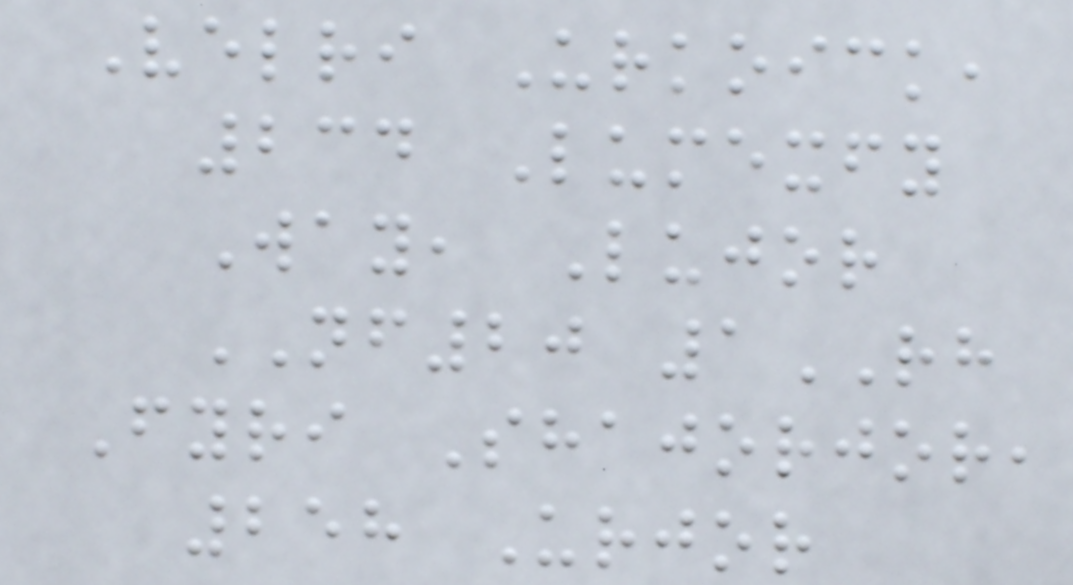Velri Urkoick,
234 Lumexfy
Way, Lujor
NF20 1RH
Fyri Shajorjor,
258 Urjor
